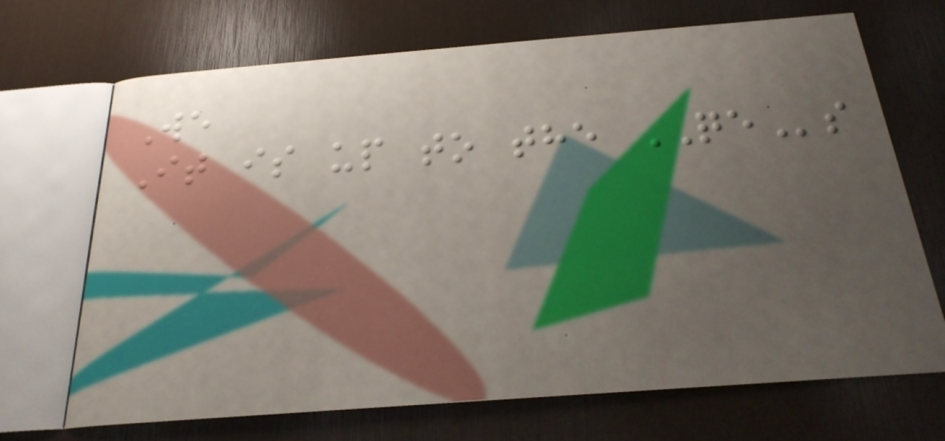We
It is up to the QEs
